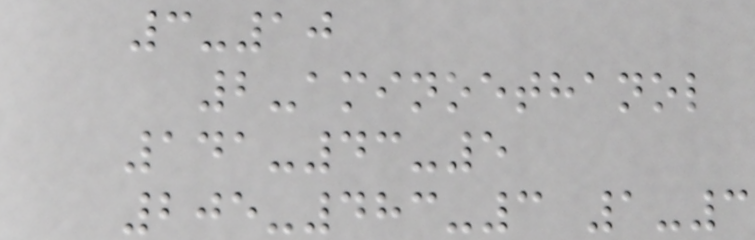3-10
2-aminoethanol
141-43-5
205-483-3 1-3
